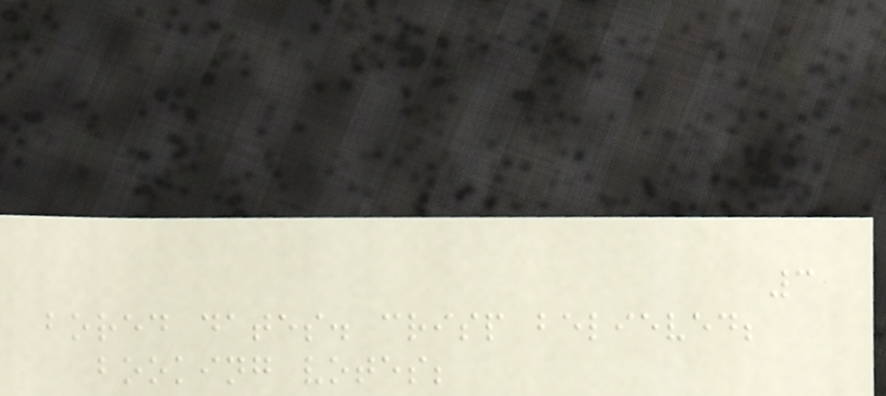3
bored dates. crisp believed;
booking votes;
